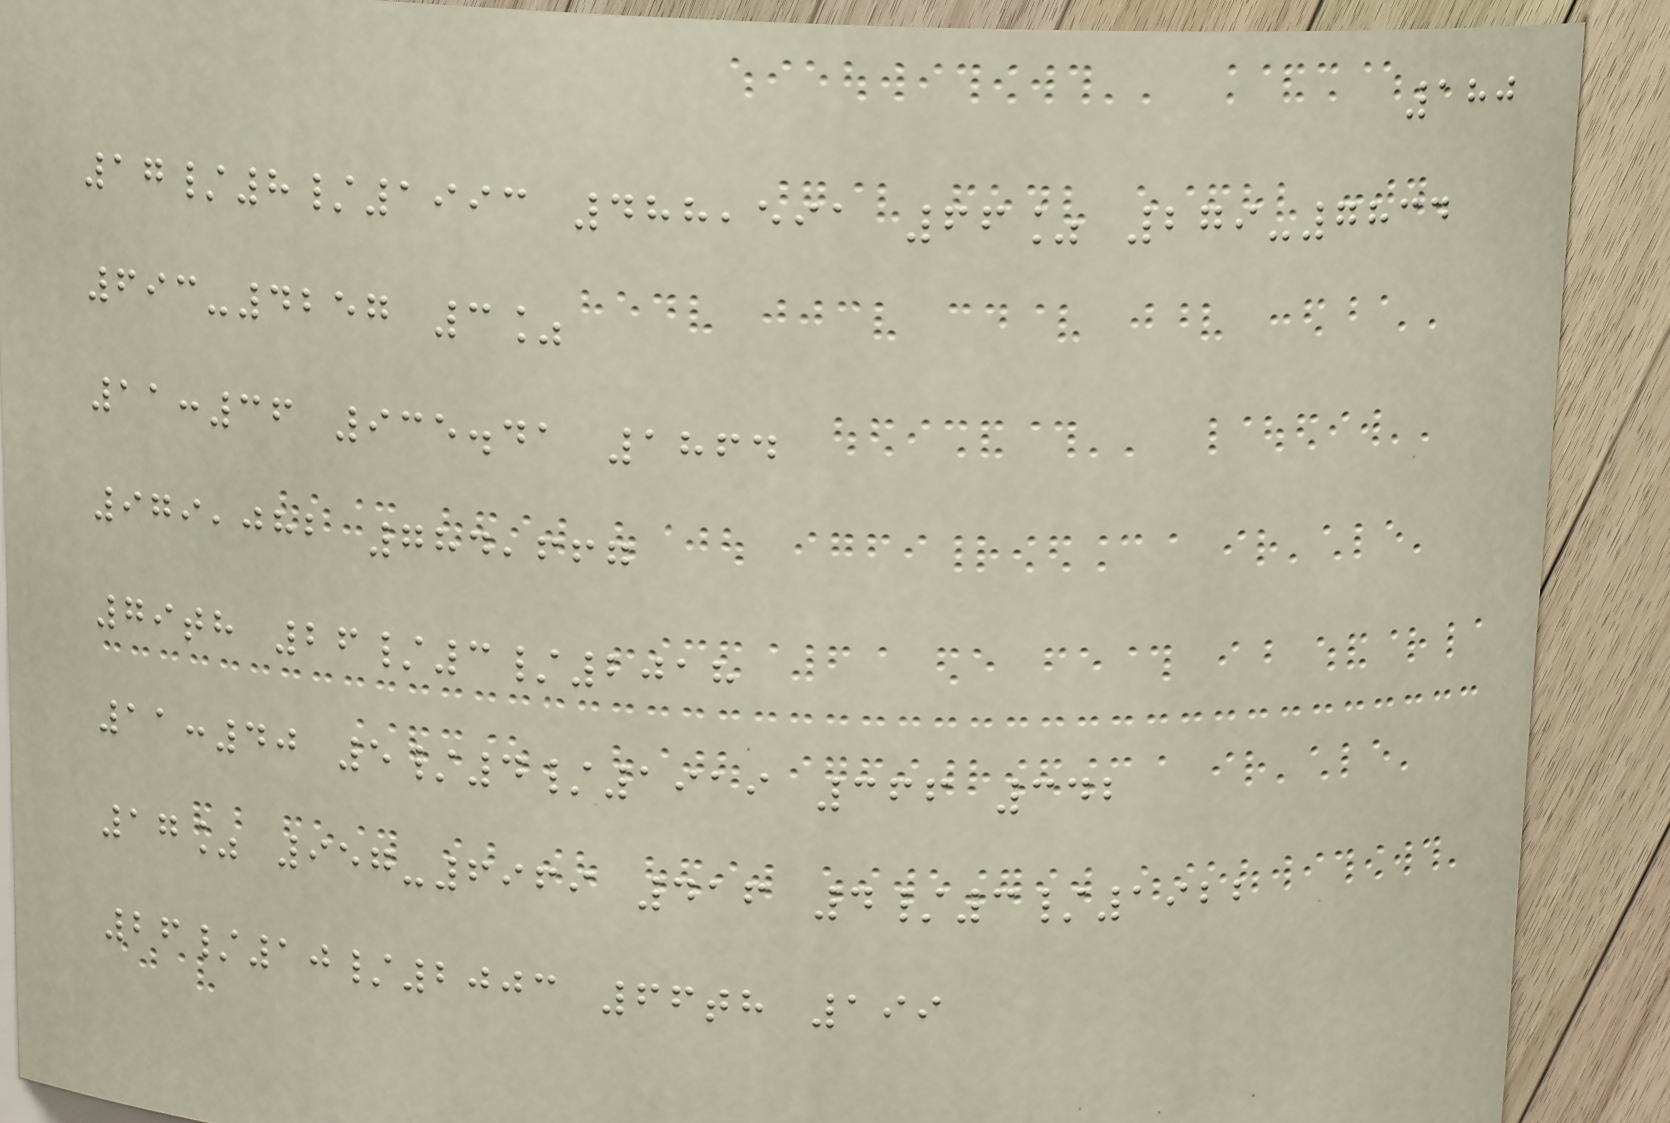180
17/8/1993 488,591 66% 279-7834
693-4257 3%
11:36 935.41 1864
979,082 784,667
79th 26/3/2018
11:40 5/4/1919 366 342
17% 957-6969 416 4/3/1922
26/10/2003 66th 199
